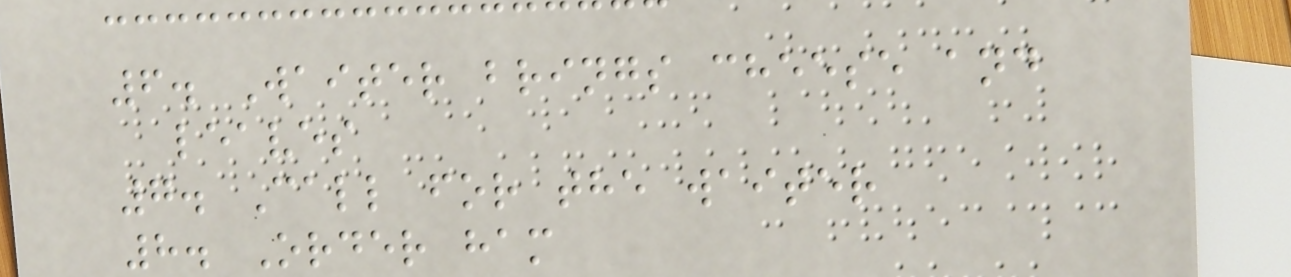6. Waiter brings cheese and
leaves
7. Call for the waiter
8. Order ham
